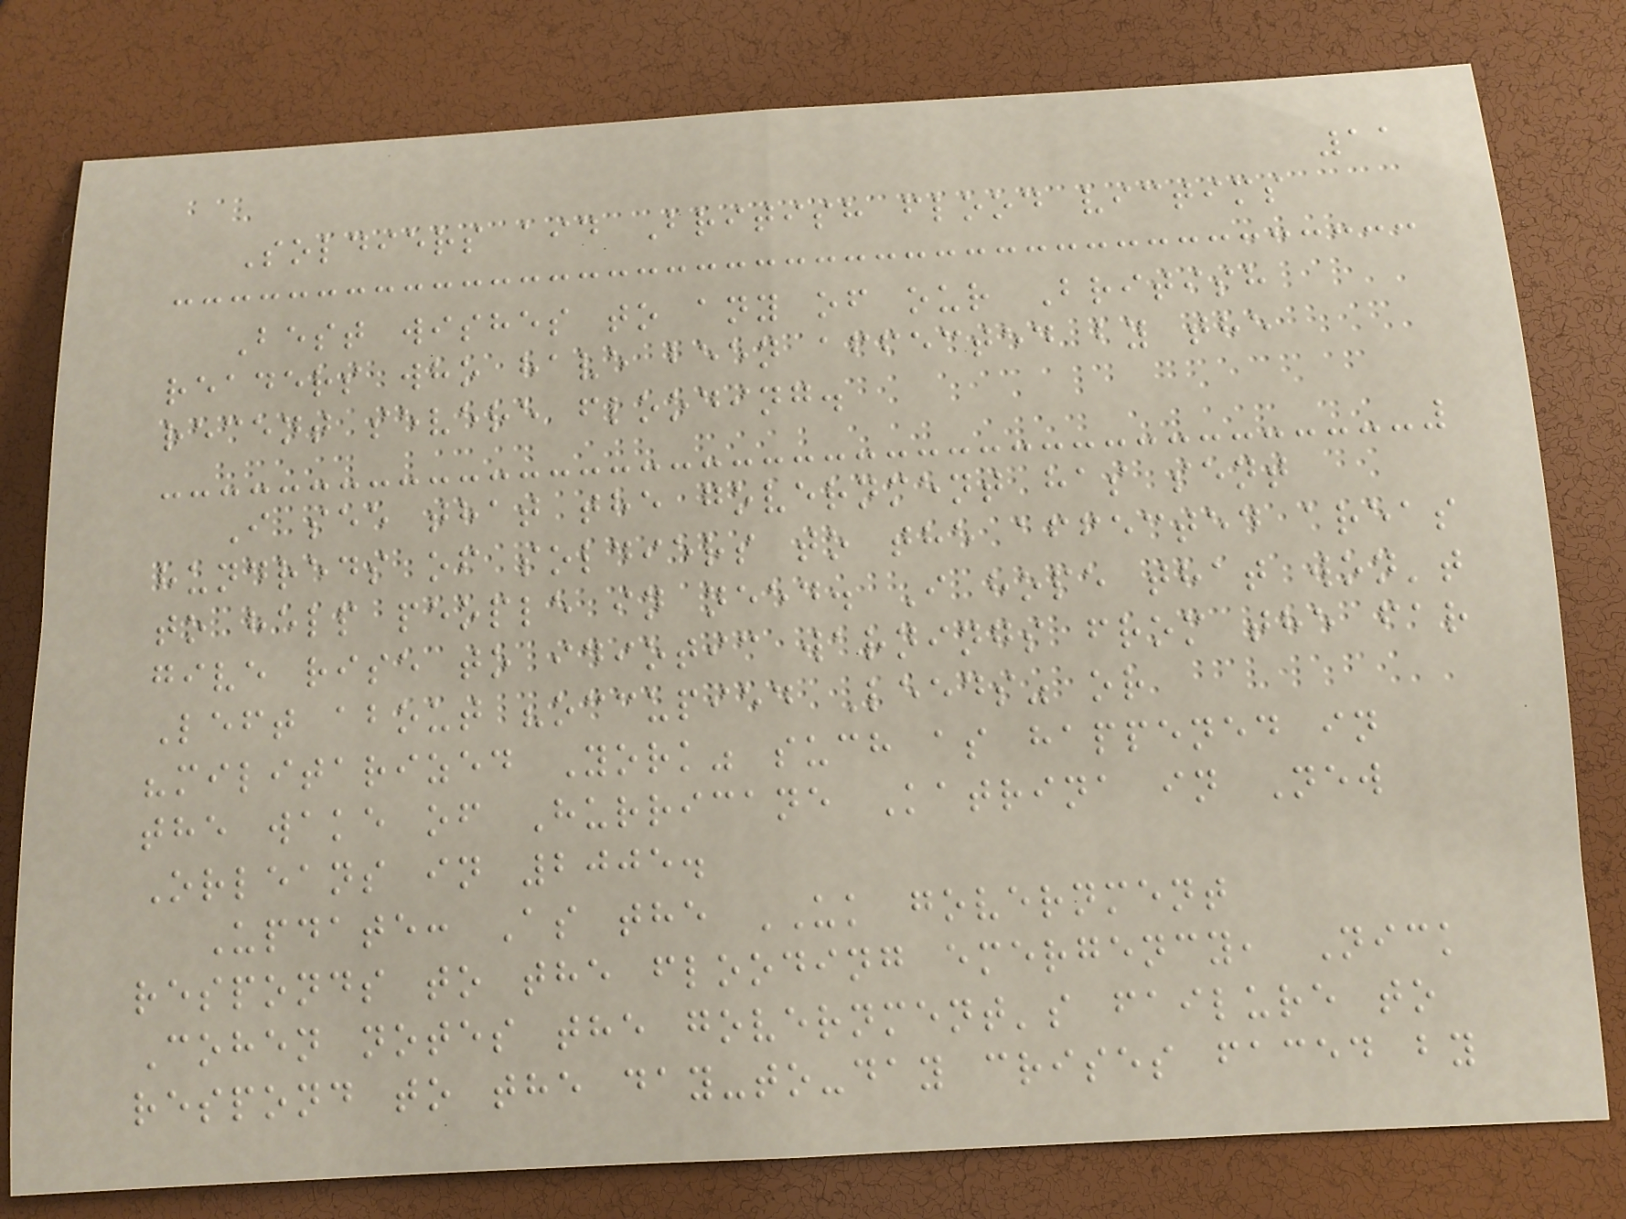11
Soldiers aid British flood victims
Best wishes to any of our British
readers who have been affected by the
recent severe flooding.
I see that the government has sent
hundreds of soldiers to the affected areas
to help people in need. I hope that won't
give rise to idiotic warnings from the far
Left about "occupied Leeds" or
"militarized York" such as happened in
the wake of Hurricane Katrina in New
Orleans in 2005.
Update: As the UK government
responds to the flooding emergency, Nick
Cohen notes the government's failure to
respond to the day-to-day crises faced by
